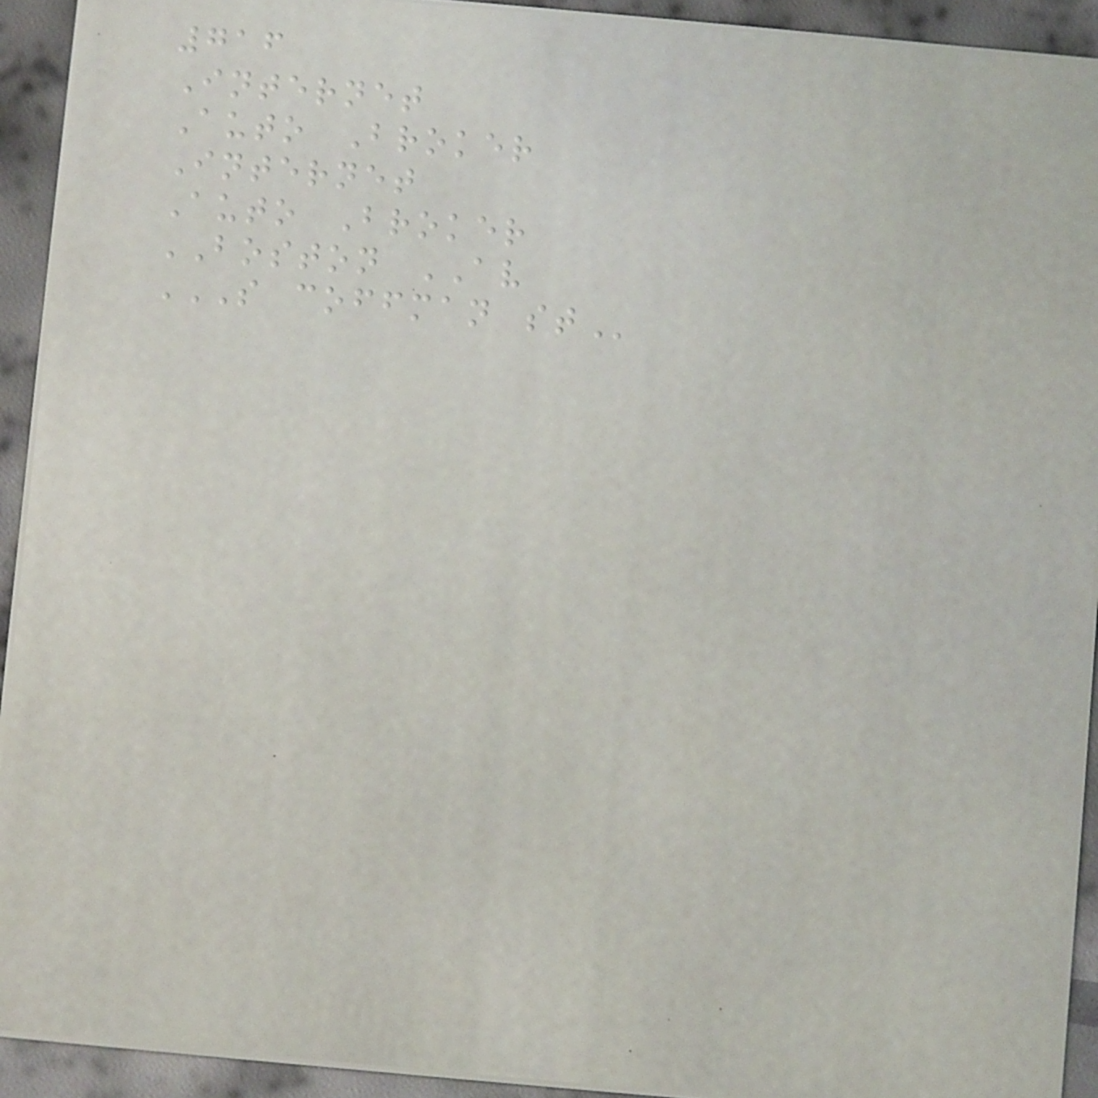716
Internet
Auto Broker
Internet
Auto Broker
BOSTON AV
S COFFMAN ST
